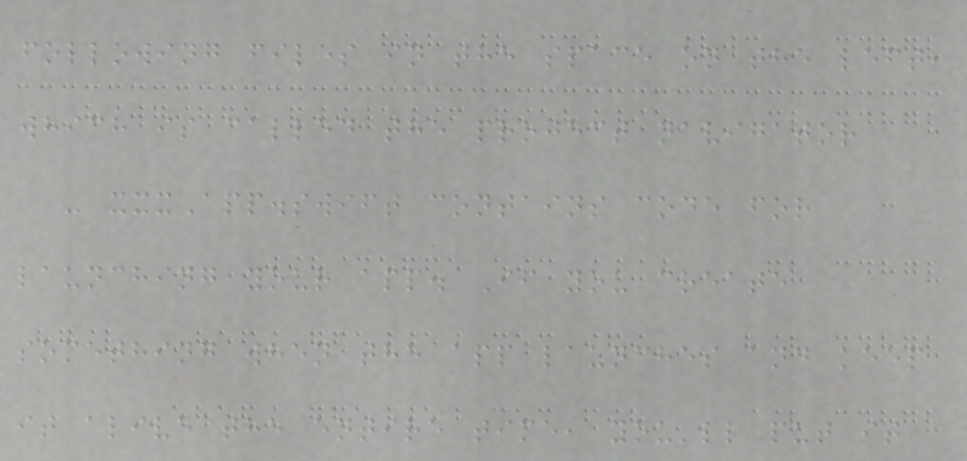following files in the space on the left,
which is called the project navigator
- xxxApp.swift contains code for
launching your app. If you create
something when the app launches and keep
it alive the entire time, you'll put it
